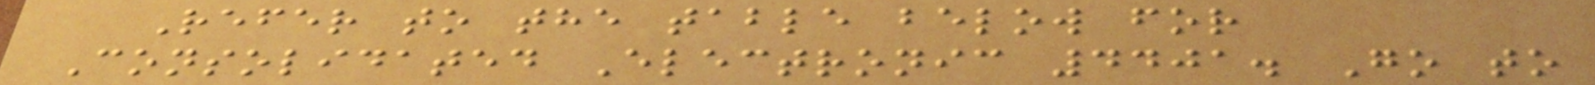Refer to the table below for
Consolidated Electronic 4401. Go to
